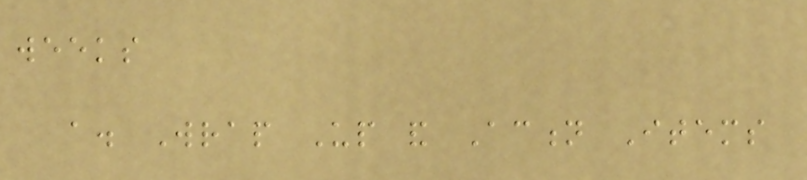weeks
a. Wrap Up and Action Items
